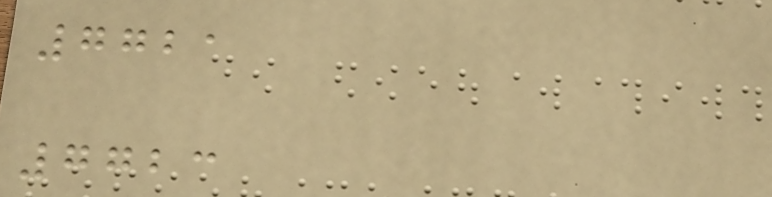7721
7723
